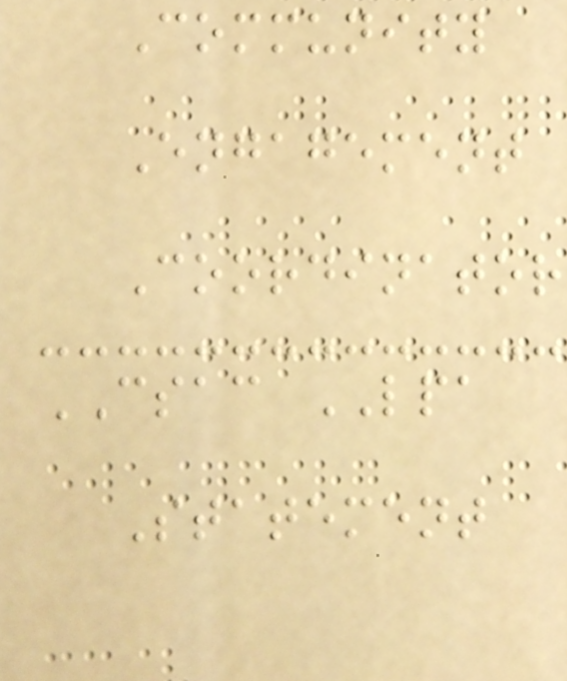Community
Engagement
Coordinator
CSAC LPA
Statement
